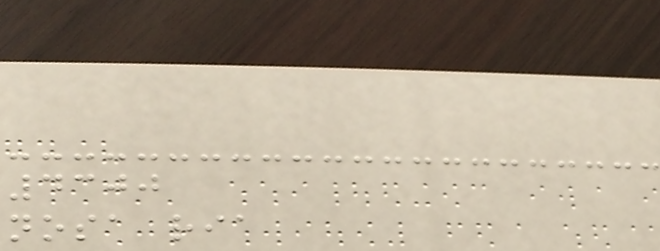4300
nosa ria
